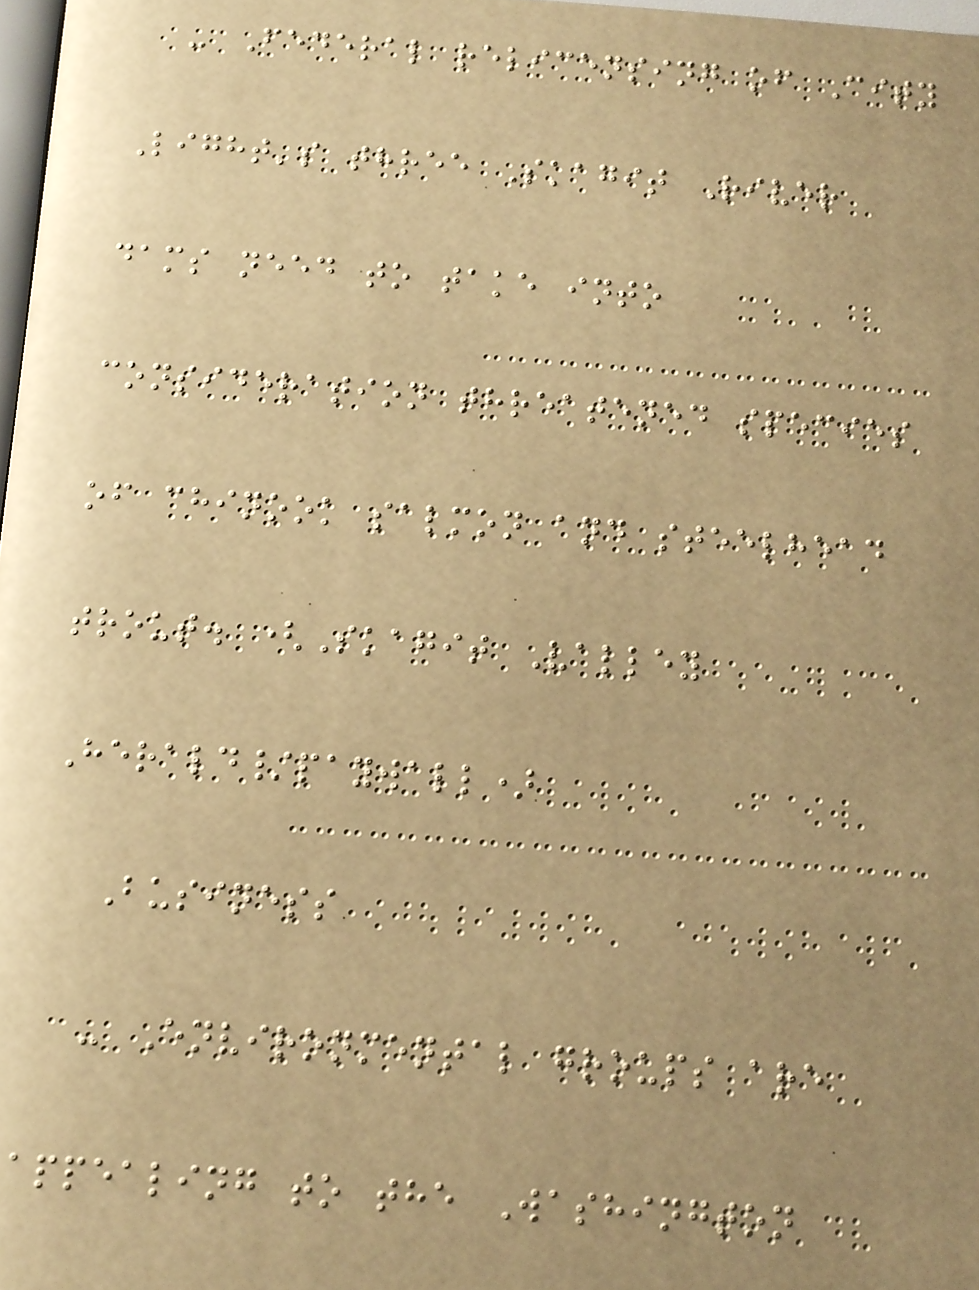- Federal relicensing of City
Light's three Skagit River
dams need to take into
consideration threatened species
of chinook salmon and steelhead
trout. (Skagit Valley
Herald/paywall)
Business
- Environmental groups are
appealing to the Washington
